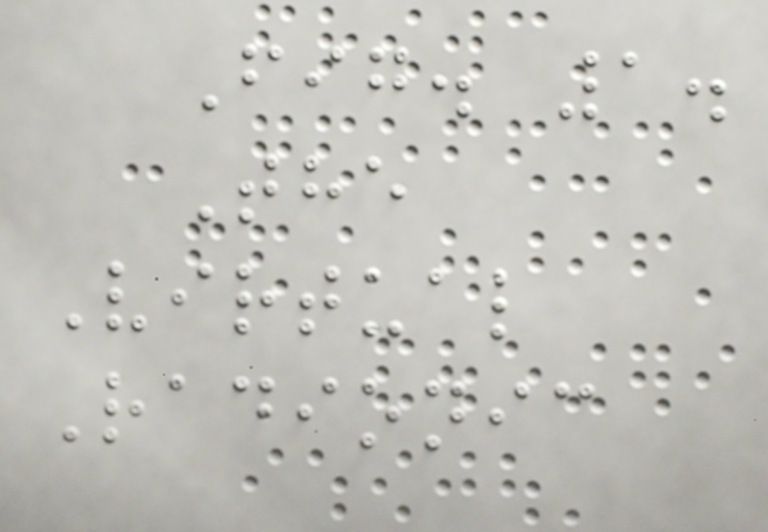Fig. 1.
The
Virtual
Radionic
